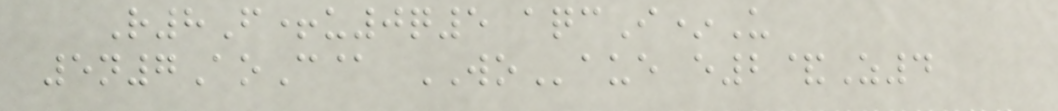R8F+u0q5 aqcI*U
5n7AoC@ WOaue e2&Z4
